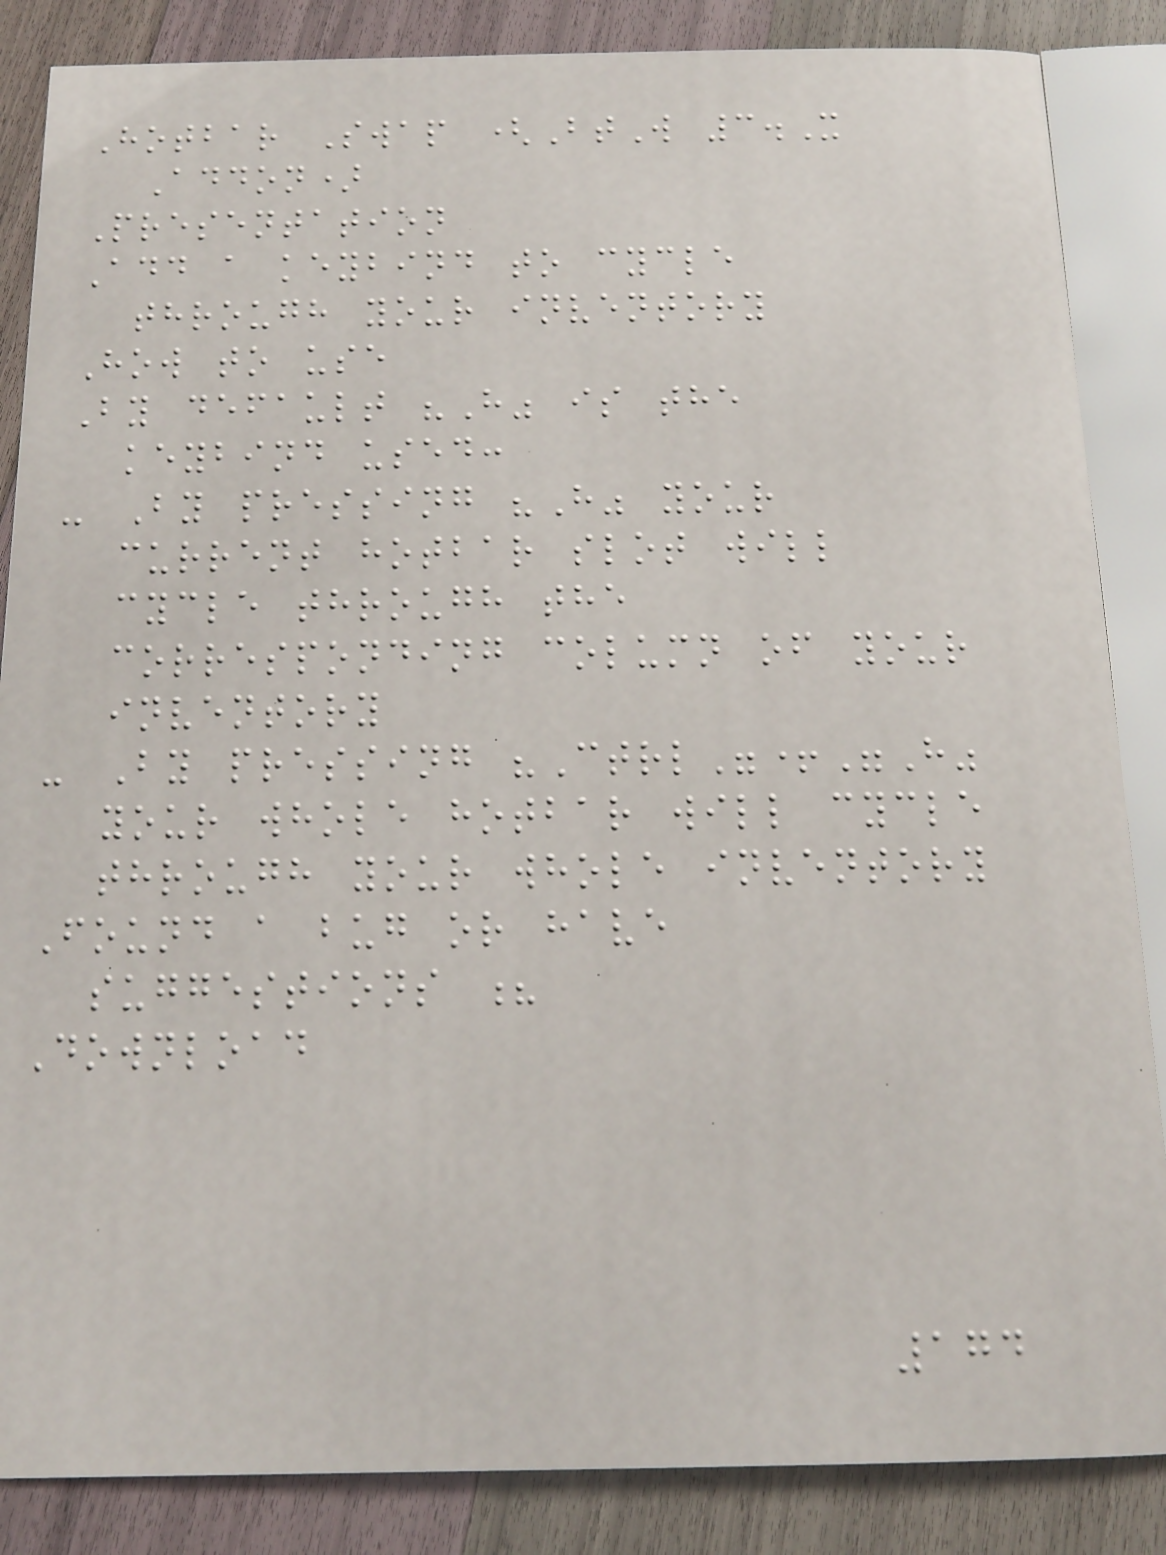Hotbar Swap (BtW 3.X
Addon)
Presentation
Add a keybind to cycle
through your inventory
How to use
By default "H" is the
keybind used:
- By pressing "H" your
current hotbar slot will
cycle through the
corresponding column of your
inventory
- By pressing "Ctrl"+"H"
your whole hotbar will cycle
through your whole inventory
Found a bug or have
suggestions ?
Download
174
